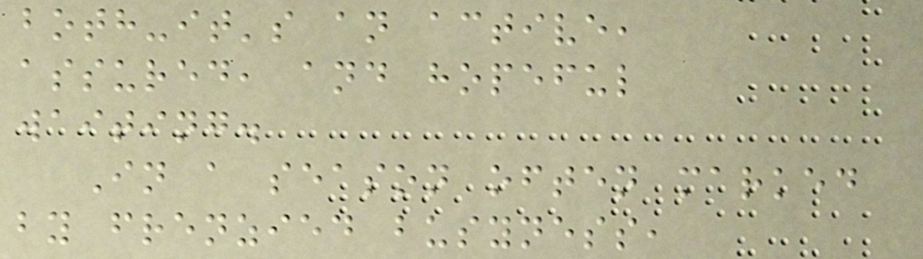both-it's an active,
assured, and hopeful
waiting.
In a season often marked
by frenzied busyness,
